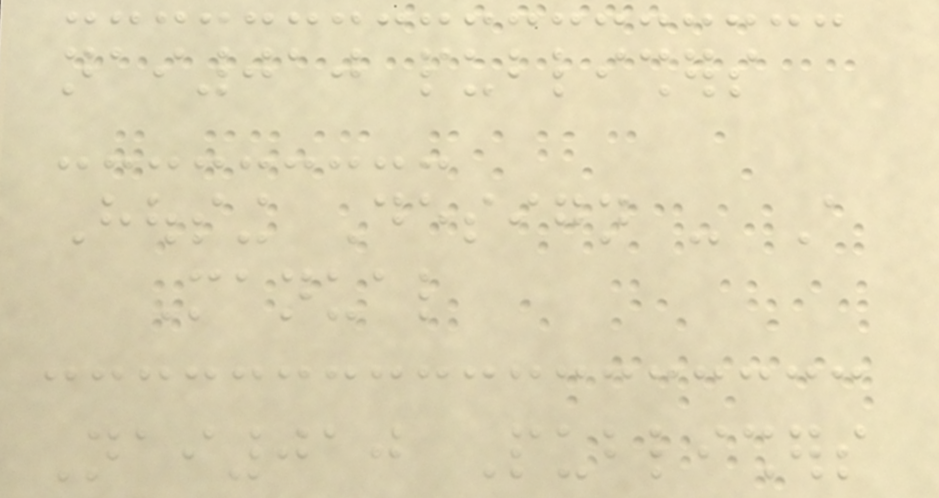nai010 publishers
Housing Design - A
Manual
Nai010 Publishers
